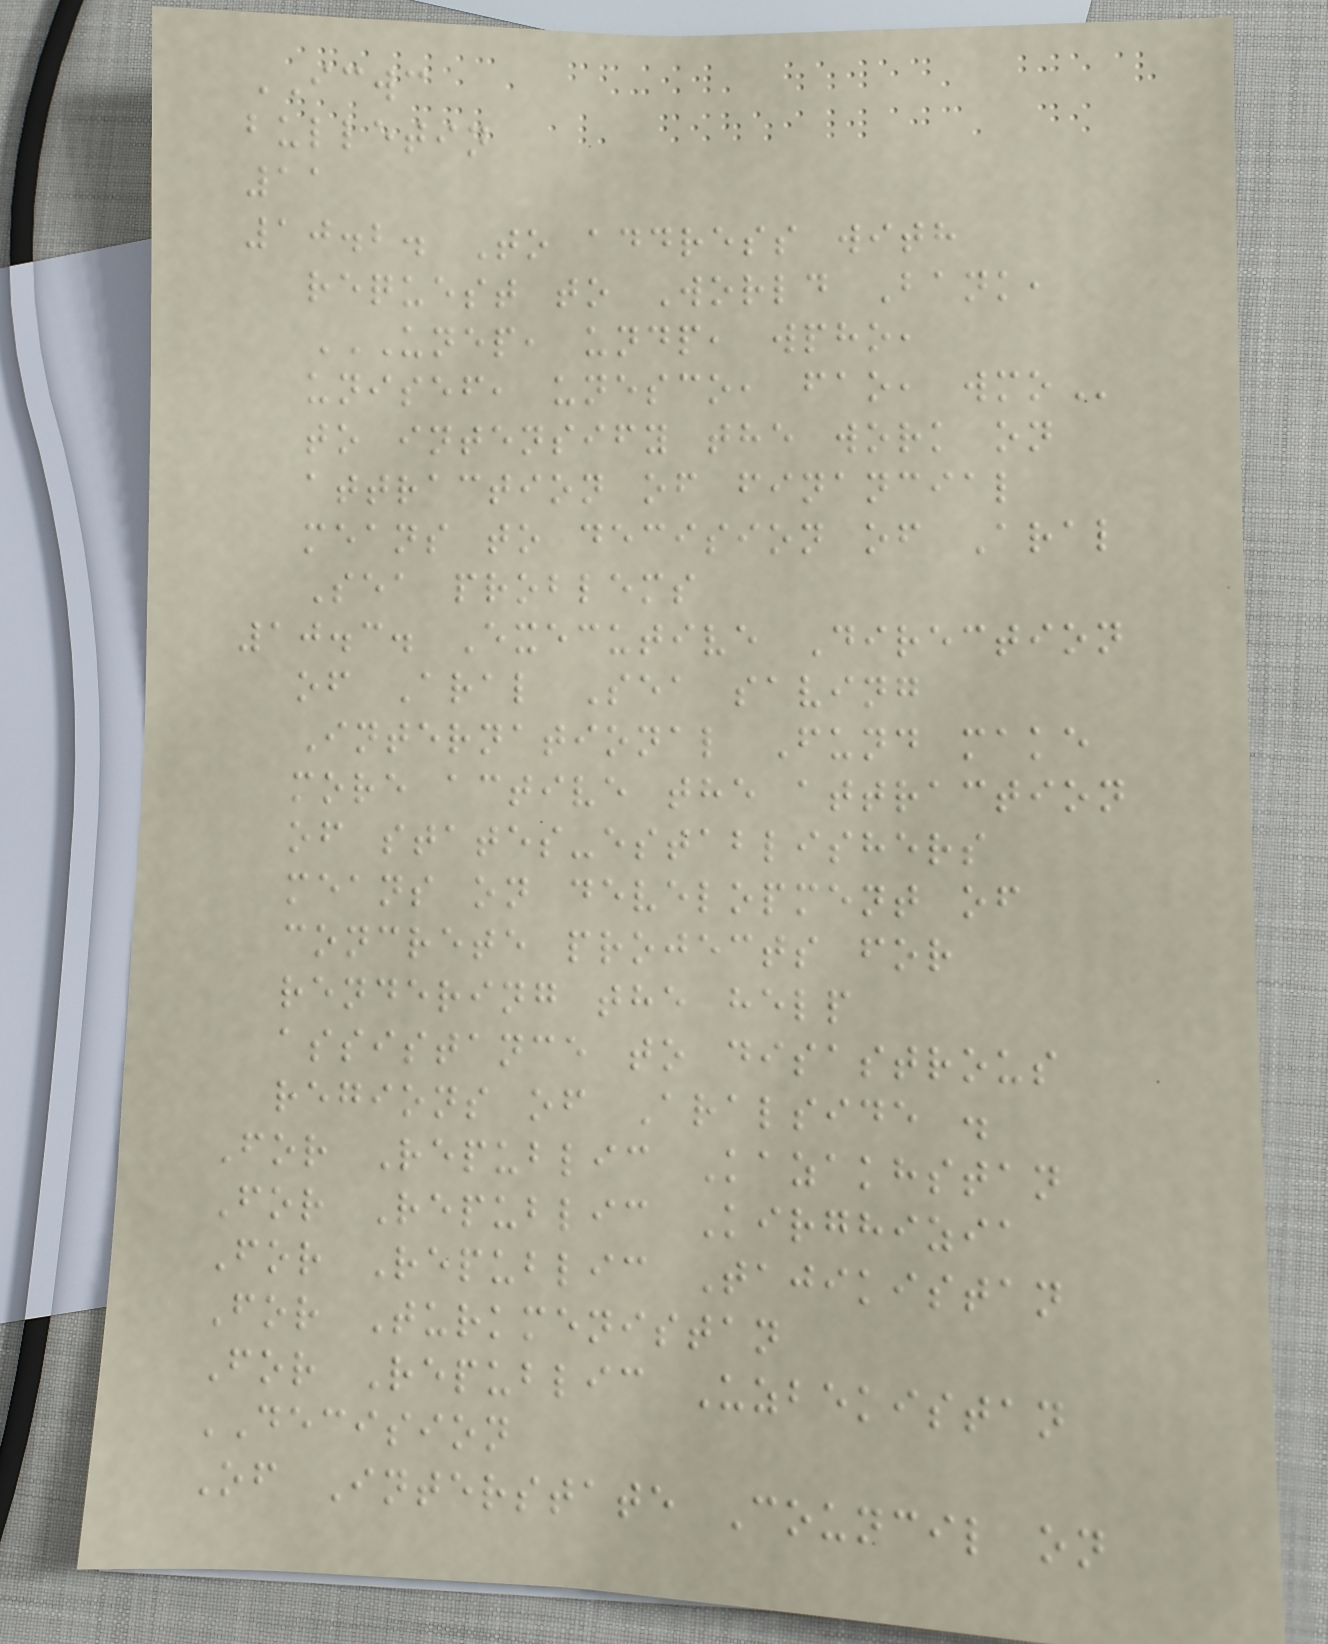ICWC
bulletin
11
10.2. To address with
request to World Bank,
UNEP, UNDP, WPHO,
UNISEF, UNESCO, FAO, WMO
to intensify the work on
attraction of financial
means to decision of Aral
Sea problems
10.3. Executive Direction
of Aral Sea saving
International Fund make
more active the attraction
of states-establishers
means on development of
concrete projects for
rendering the help
assistance to disastrous
regions of Aralside .
For Republic Kazakhstan
For Republic Kirghizia
For Republic Tajikistan
For Turkmenistan
For Republic Uzbekistan
DECISION
Of Interstate Council on
